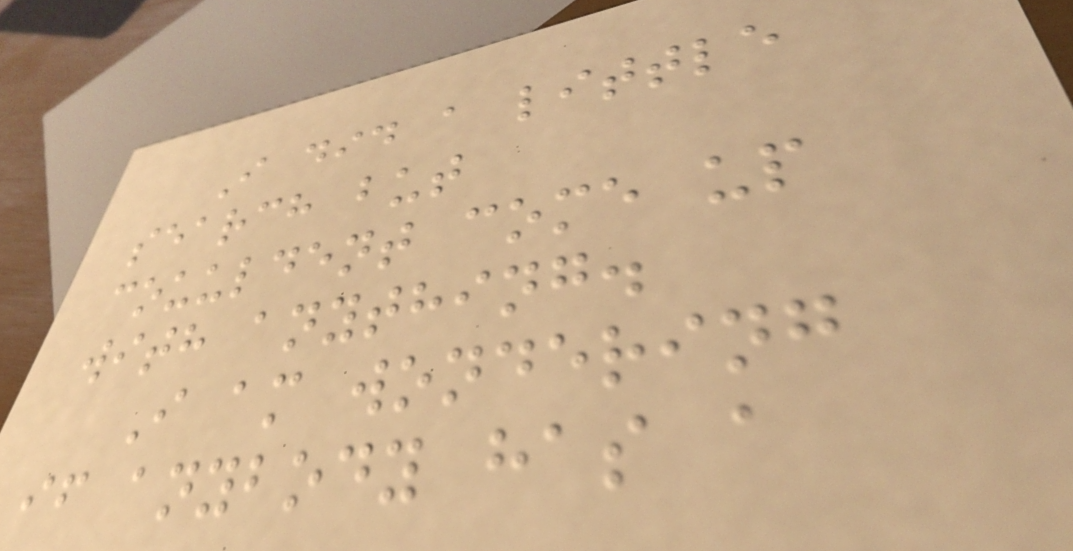I did a little
search but
couuldent come up
with anything.
I am wondering
if anybody has a
